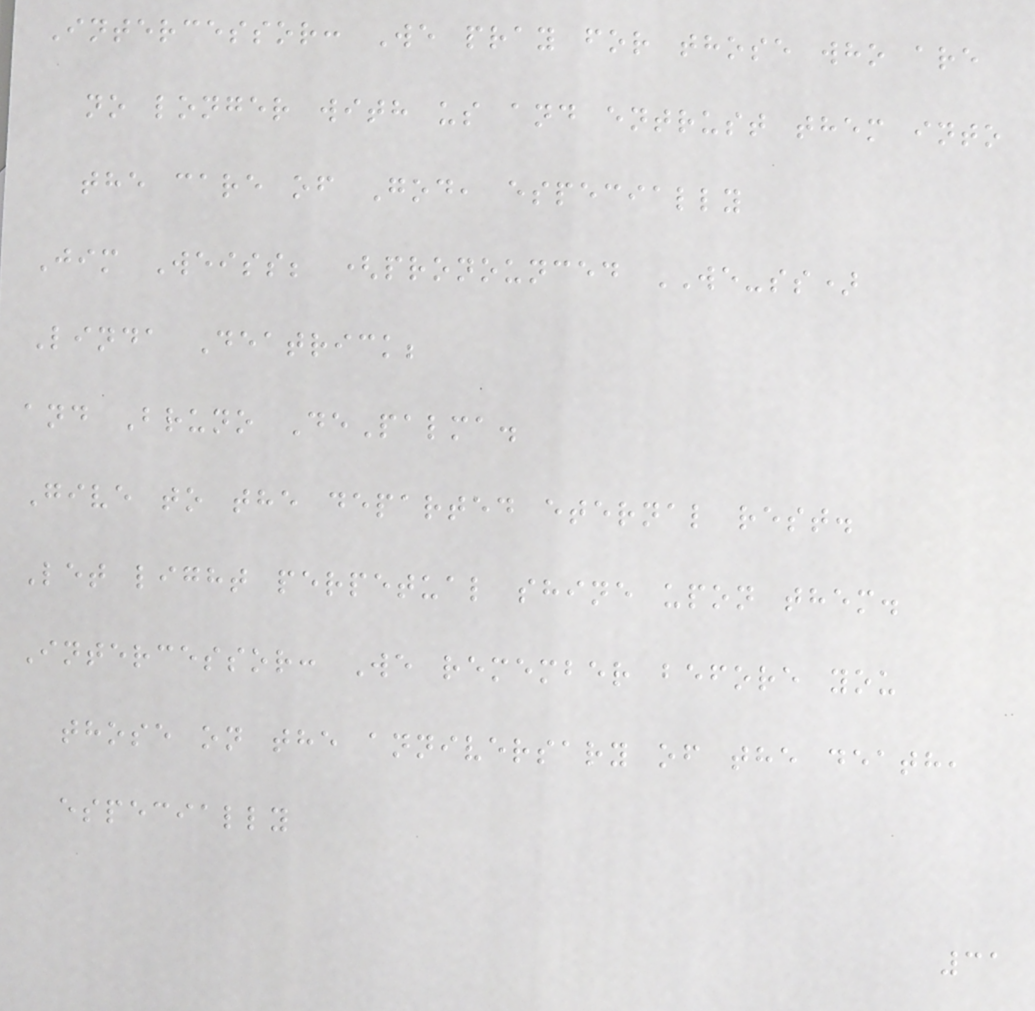Intercessor: We pray for those who are
no longer with us and entrust them into
the care of God, especially
Jim Weiss; (pronounced WE-ss)
Linda Deatrick;
and Bruno DePalma.
Give to the departed eternal rest.
Let light perpetual shine upon them.
Intercessor: We remember before you
those on the anniversary of the death,
especially
31
